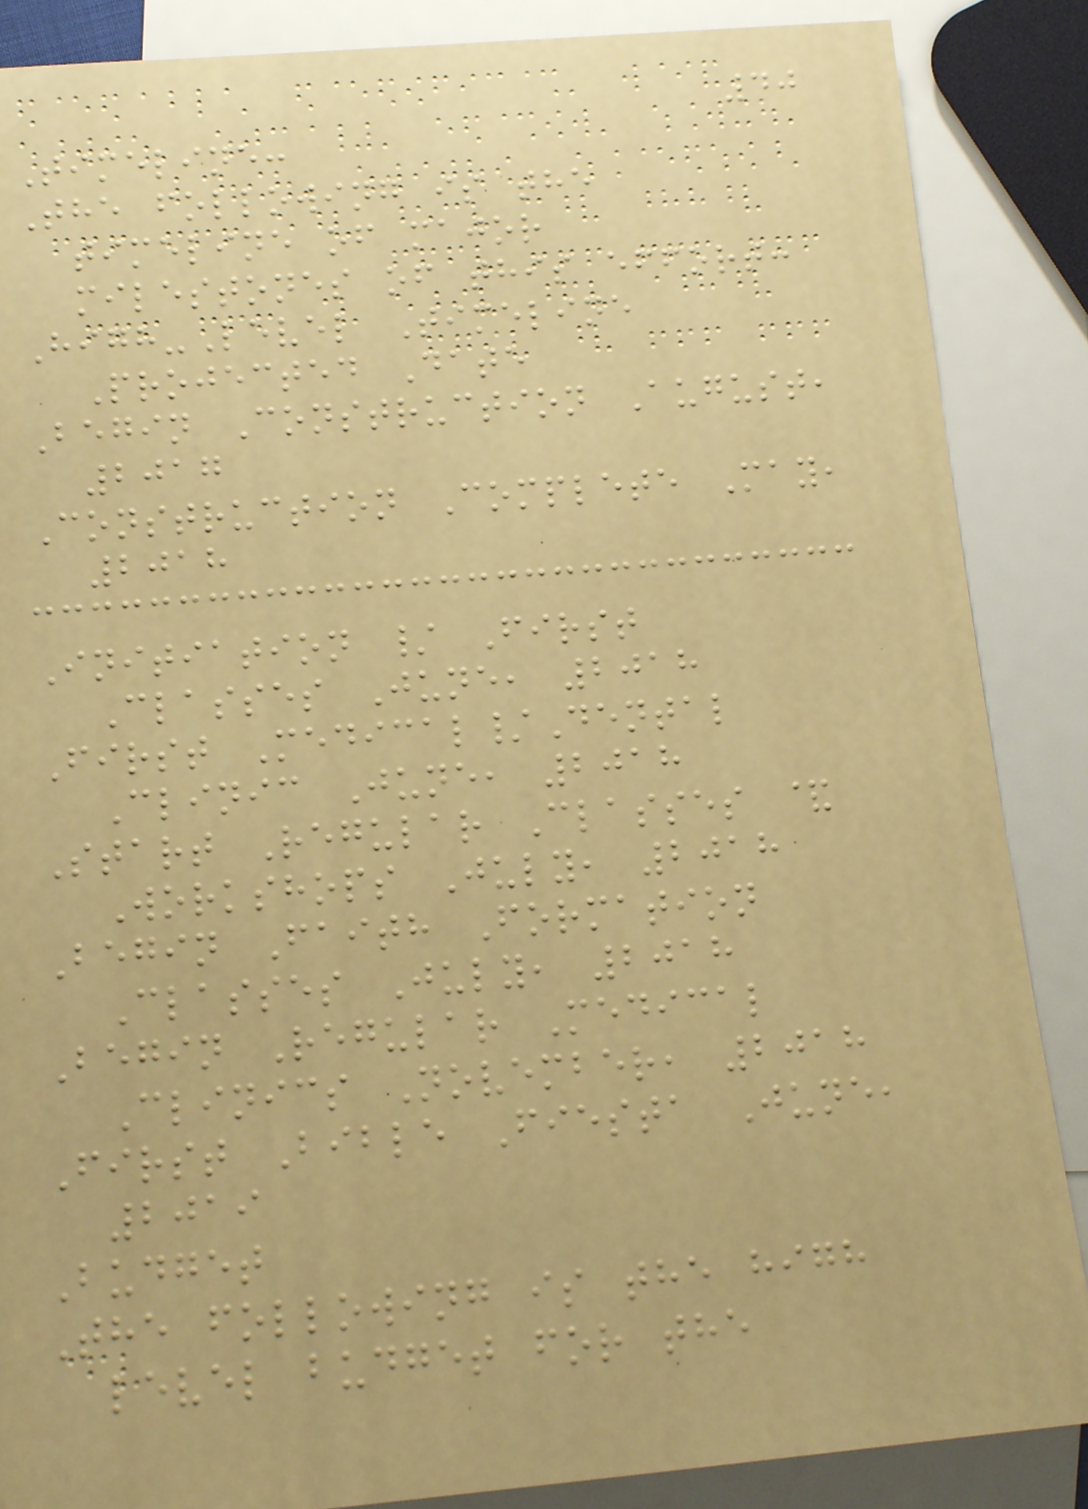40
Timeline:
The following is the
timeline of major
milestones of this effort:
High-Level Timeline
Projected Date
Begin Construction August,
2017
Construction Complete May,
2018
Initiation / First
Classes June, 2018
First Medical/Dental
Clinic June, 2018
Start Regular Classes &
Workshops July, 2018
Begin Faith Formation
Classes July, 2018
Begin Regular Medical
Clinics November, 2018
First Bible Fiesta June,
2019
Budget
The following is the high
level budget for the
